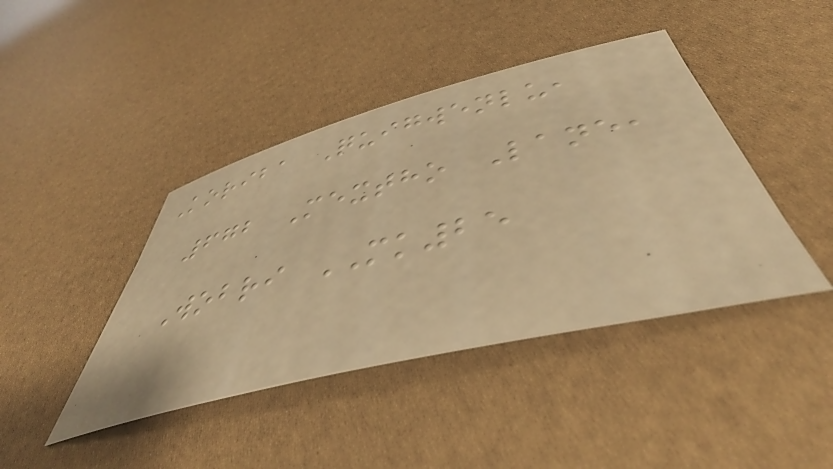Koriba Quigwenlu,
672 Mextho Lane,
Wobri MK25
